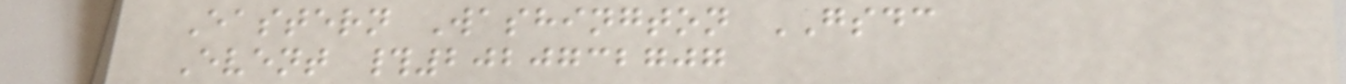Eastern Washington GSDC
Event #2020732707
